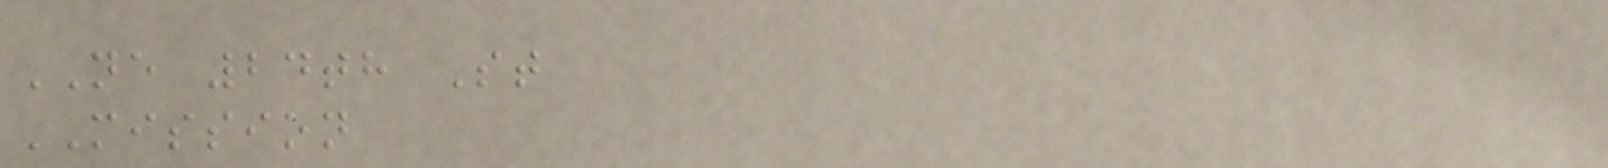NE 24th St
MISSION
